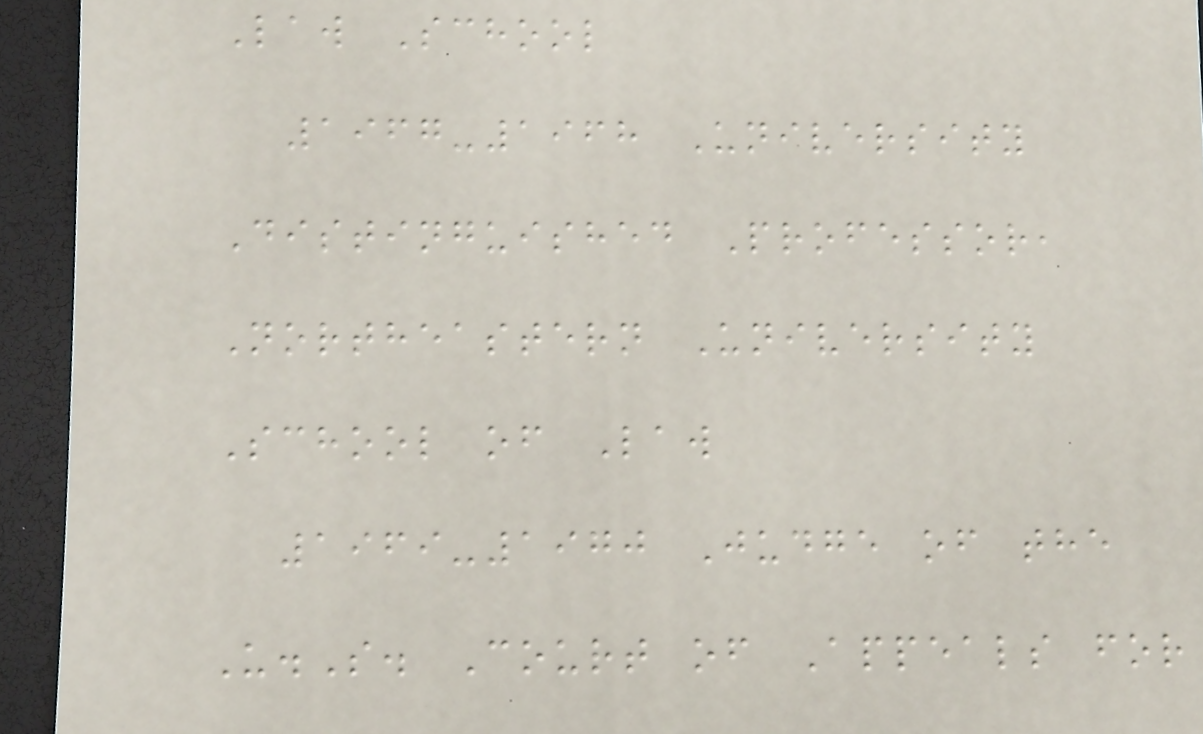Law School
1967-1968 University
Distinguished Professor,
Northeastern University
School of Law
1969-1970 Judge of the
U.S. Court of Appeals for
